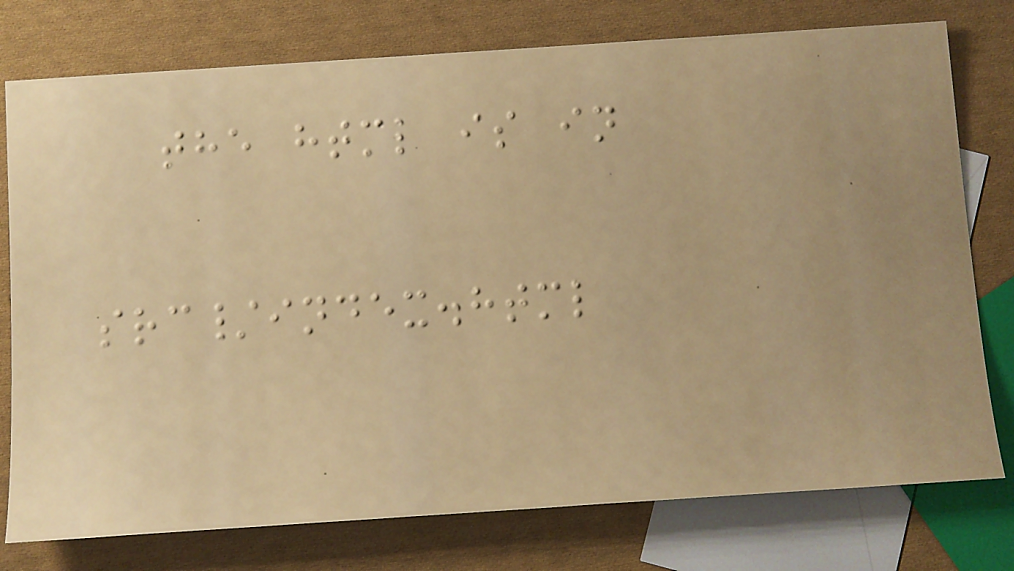the html is in
src/index.html
